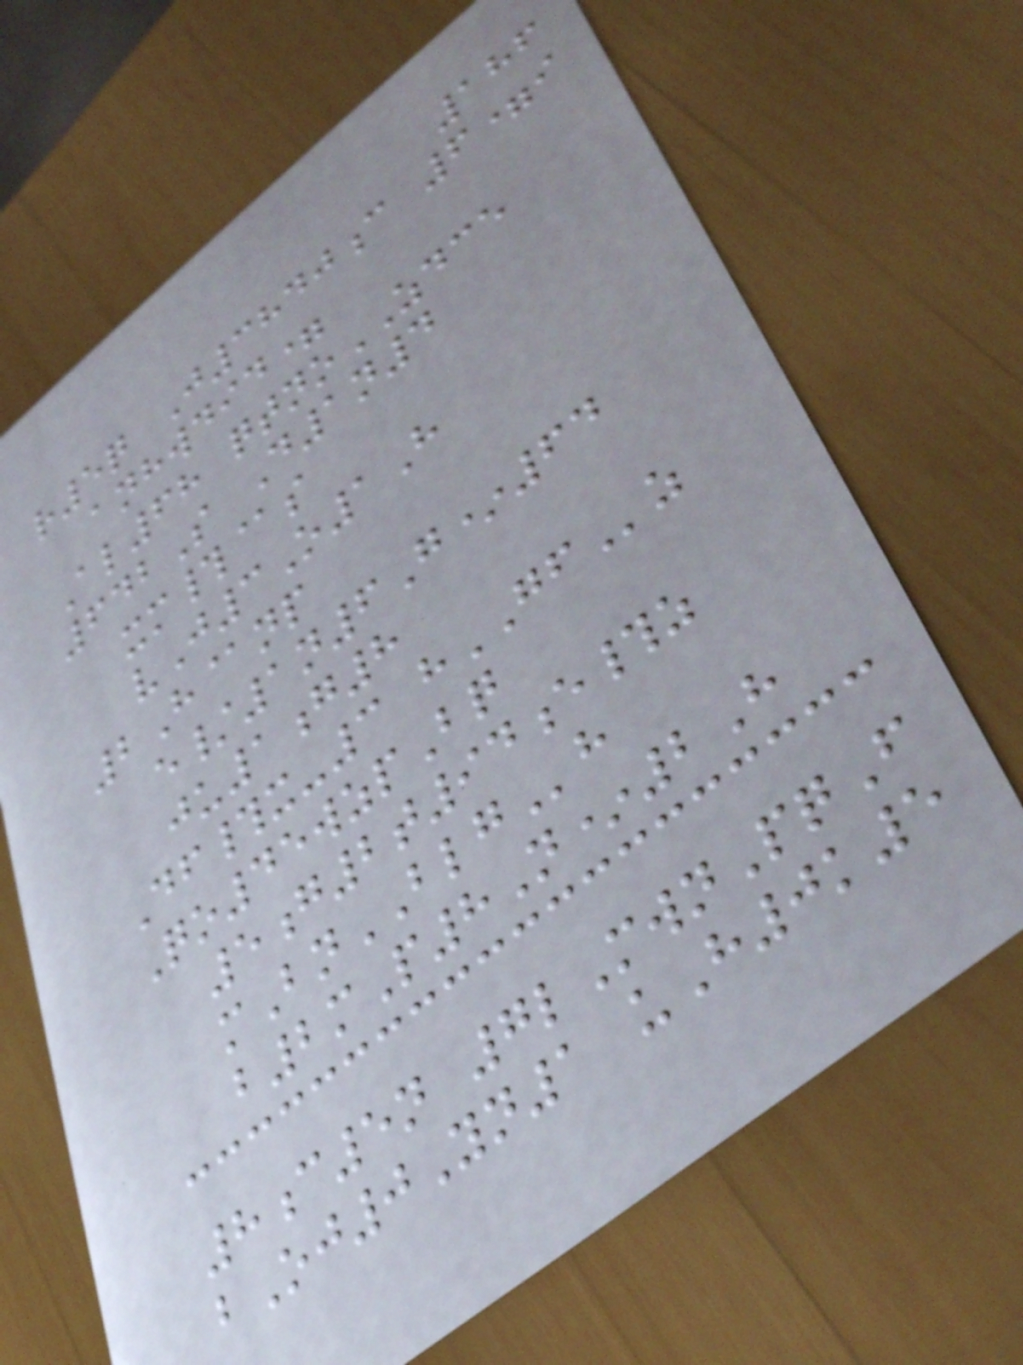186
r5q J3840c 6=i
anhwdid=
Al68 qtnoZDCE
642S D1n4
xm#@s
vJ3O1H
2H@np
e/1n6G*64
ju1g8
Df#x-3 hGFz
Qo45wzpBq
5g2t94e#z
mBnBLGh
b2mP8N*2H
8c5n 7lMwnPqF
bOj0Yn1 uH0k5
